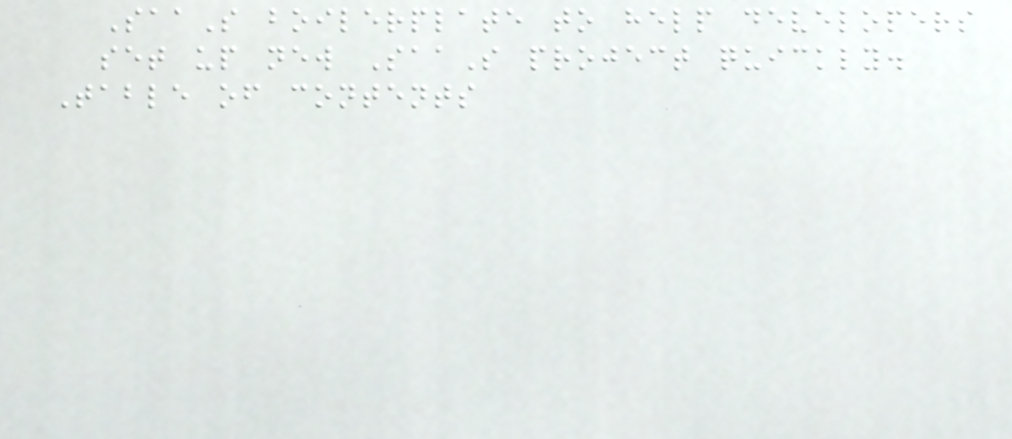SaaS boilerplate to help developers
set up new SaaS project quickly.
Table of contents
